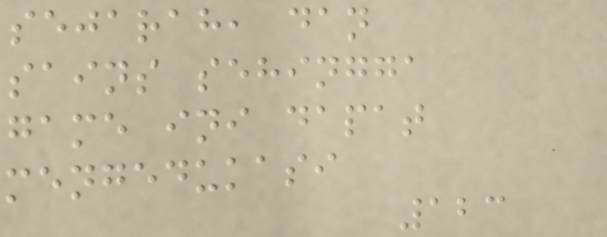sejarah, dan
sains sehingga
game ini dapat
mengedukasi
123
